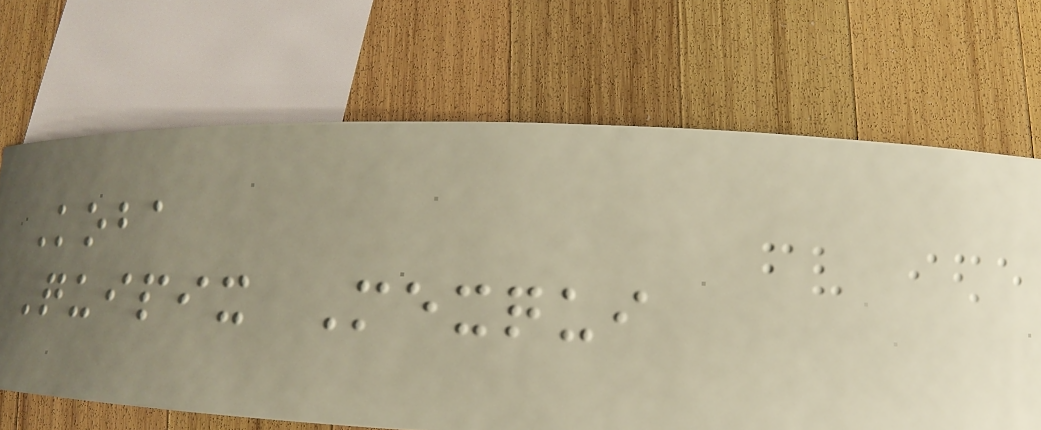Koba
Quipix Mexqui
